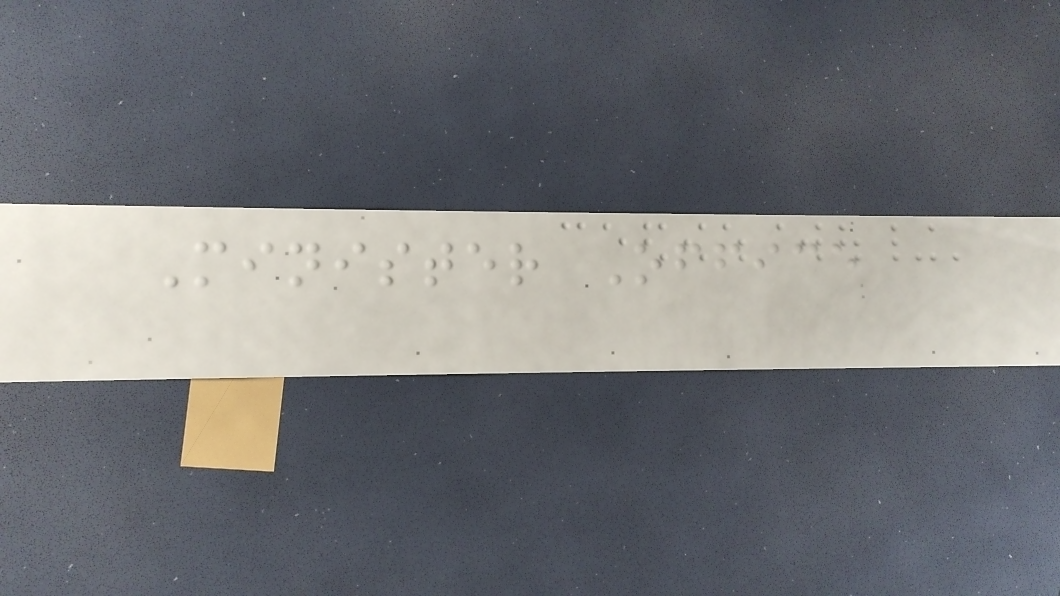Minister Office
